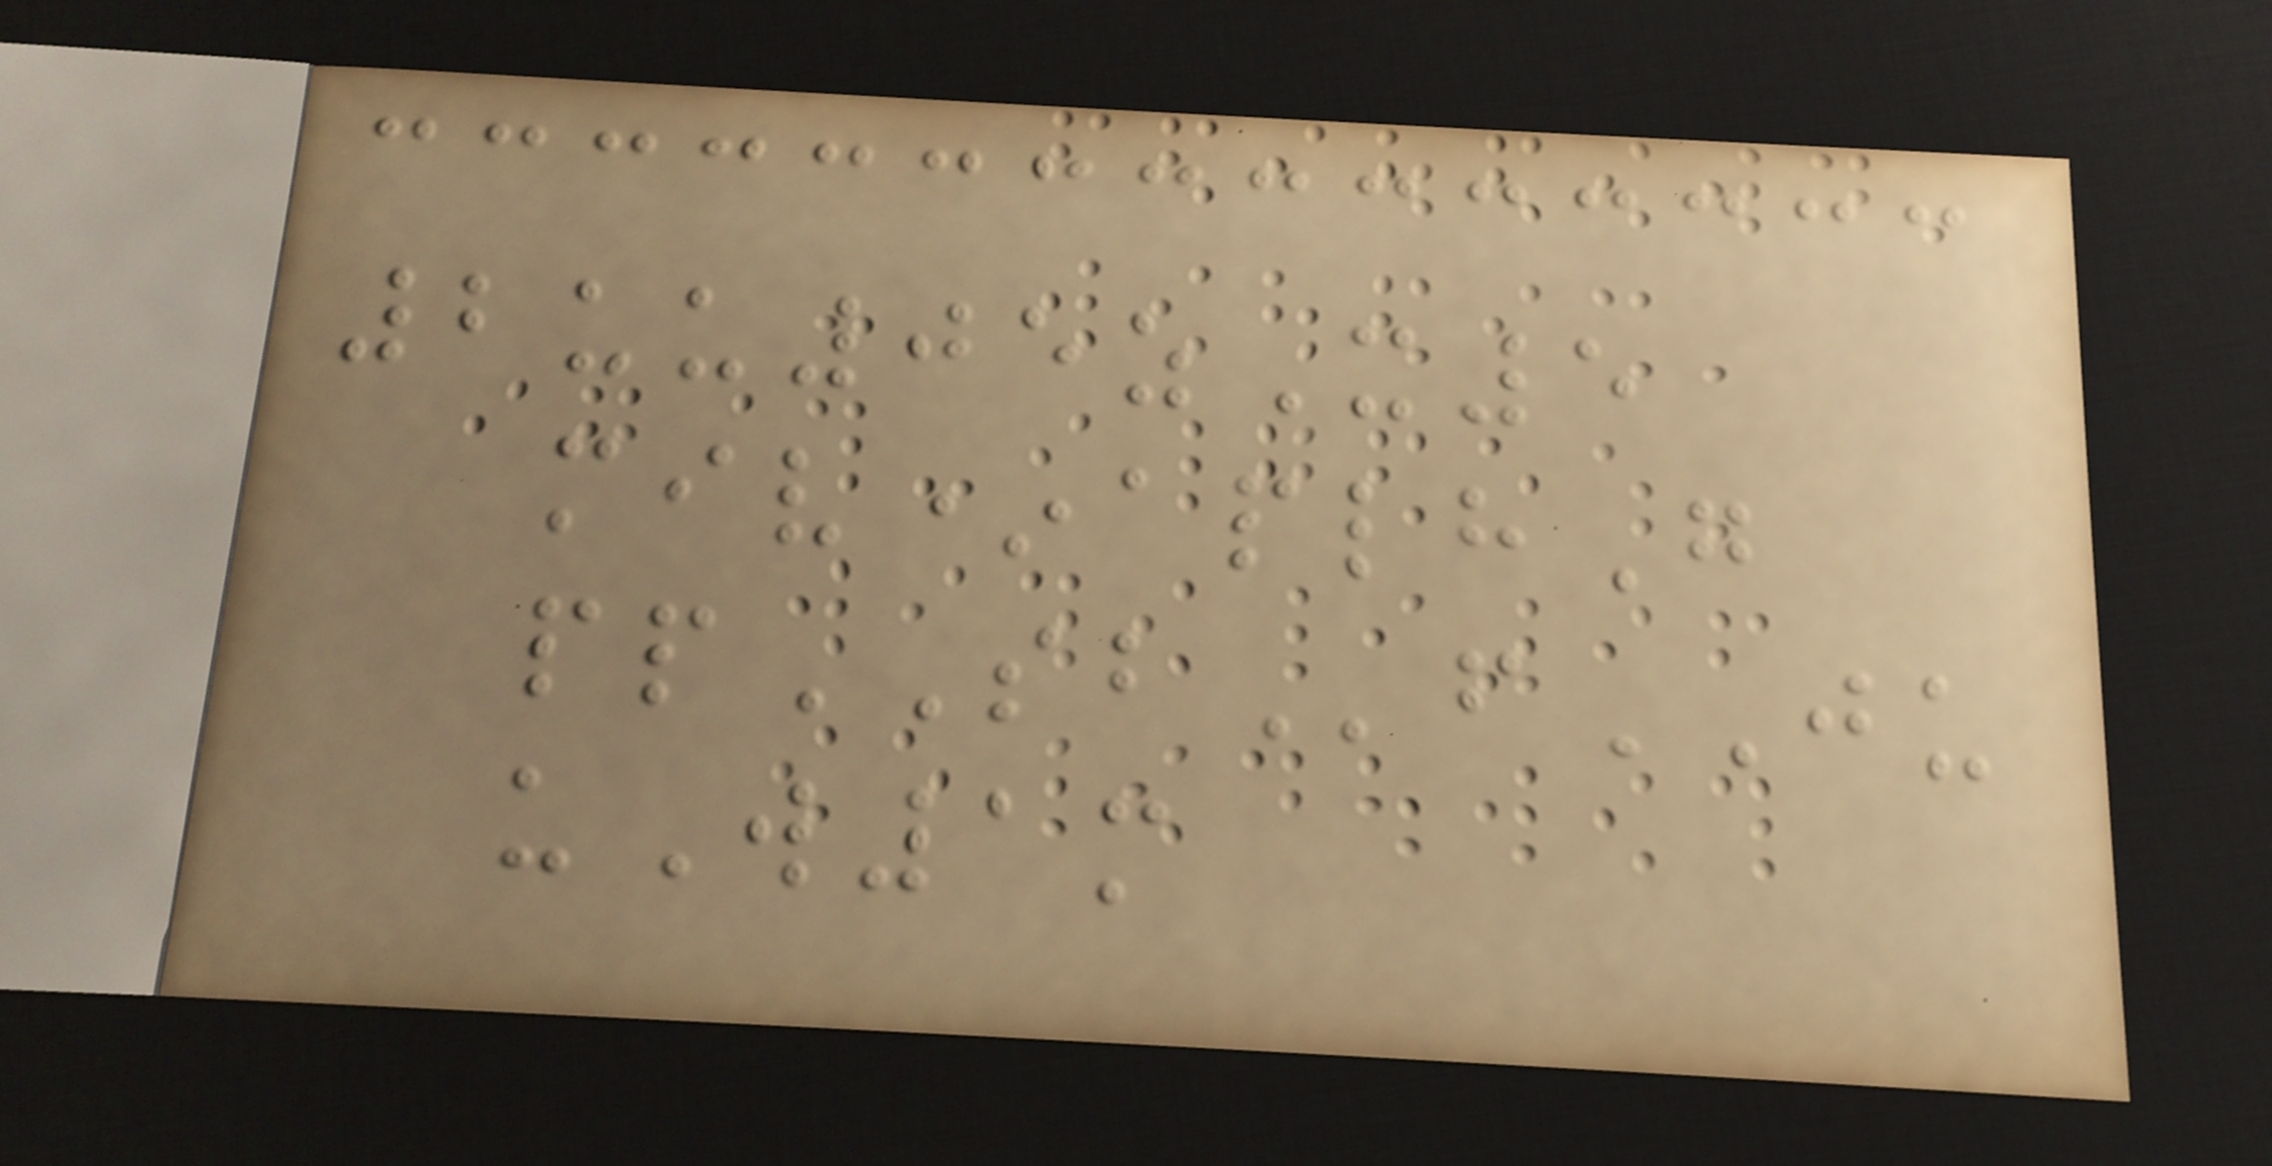2uu05zX5
miv*aplhG
ppSBfJU
uW1m
